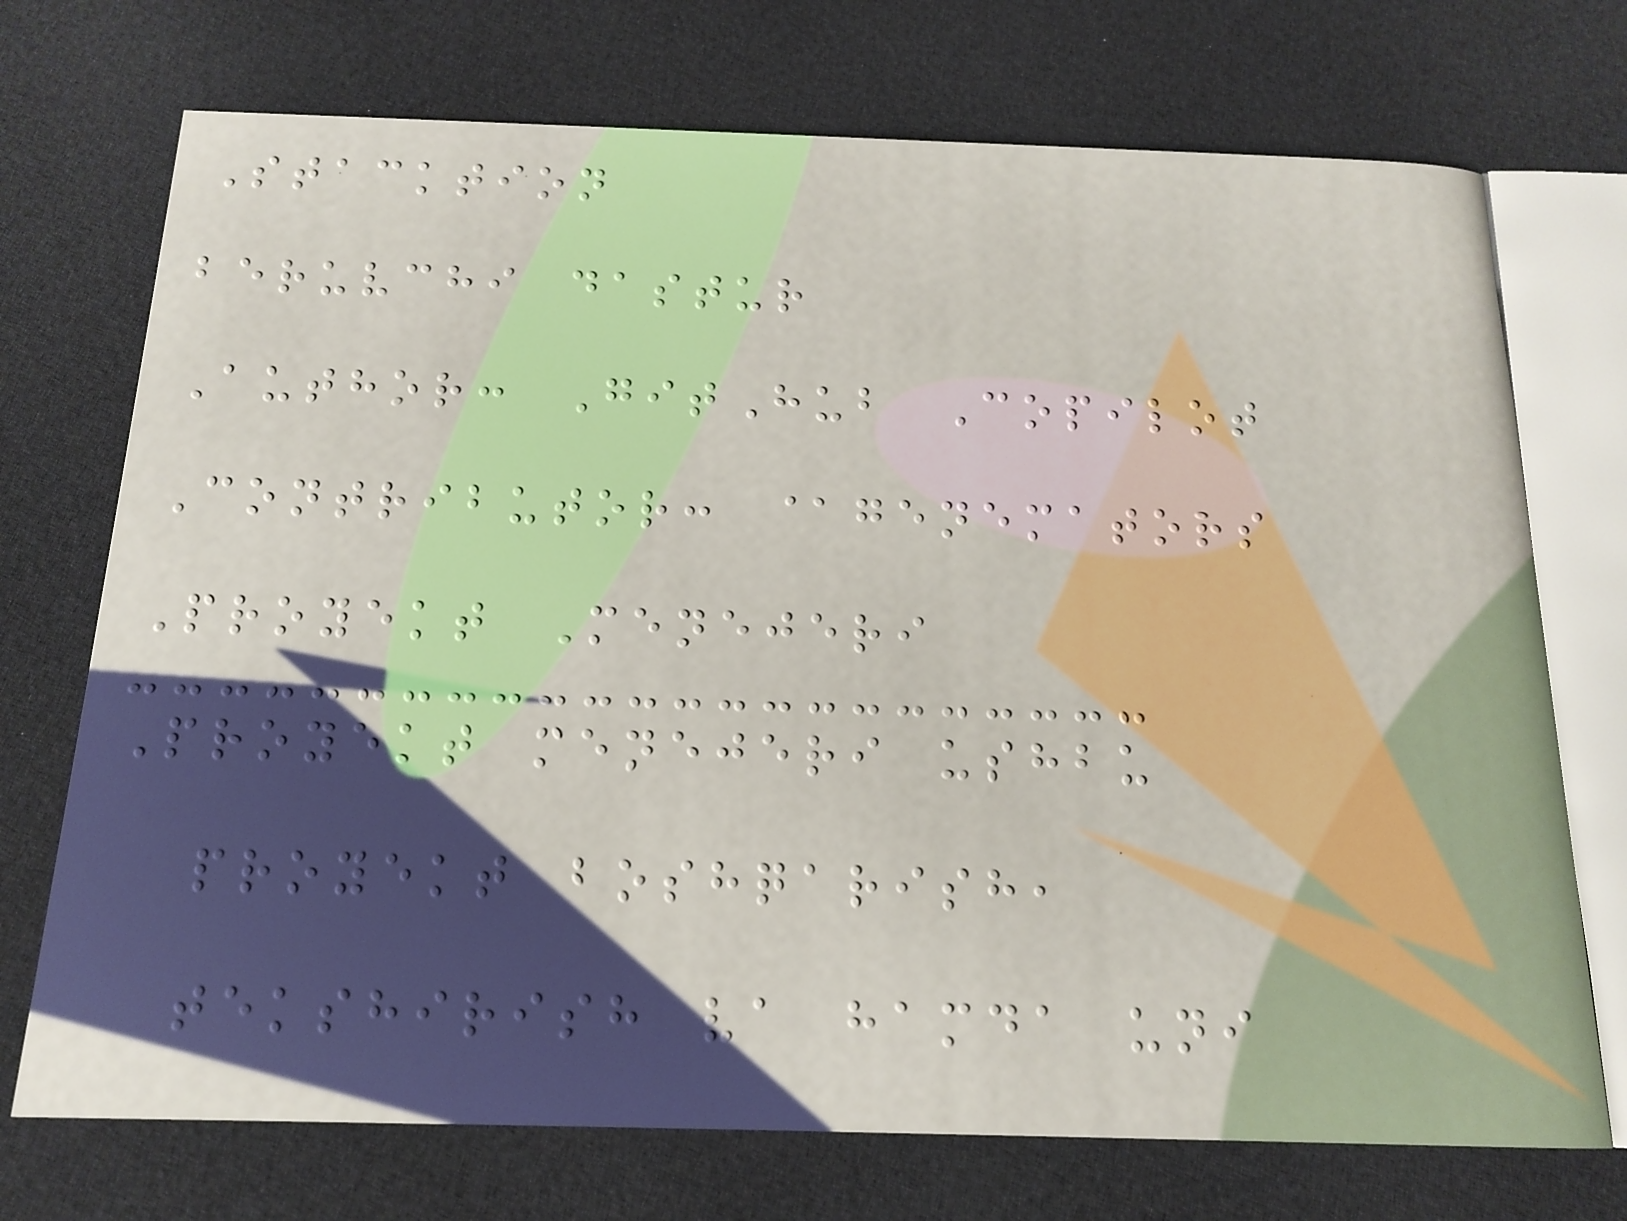Stacktion
beruvchi dastur
Author: GitHub Copilot
Contributor: @genemators
Proyekt Menejeri
Proyekt menejeri ushbu
proyekt boshqarish,
tekshirish va hamda uni
